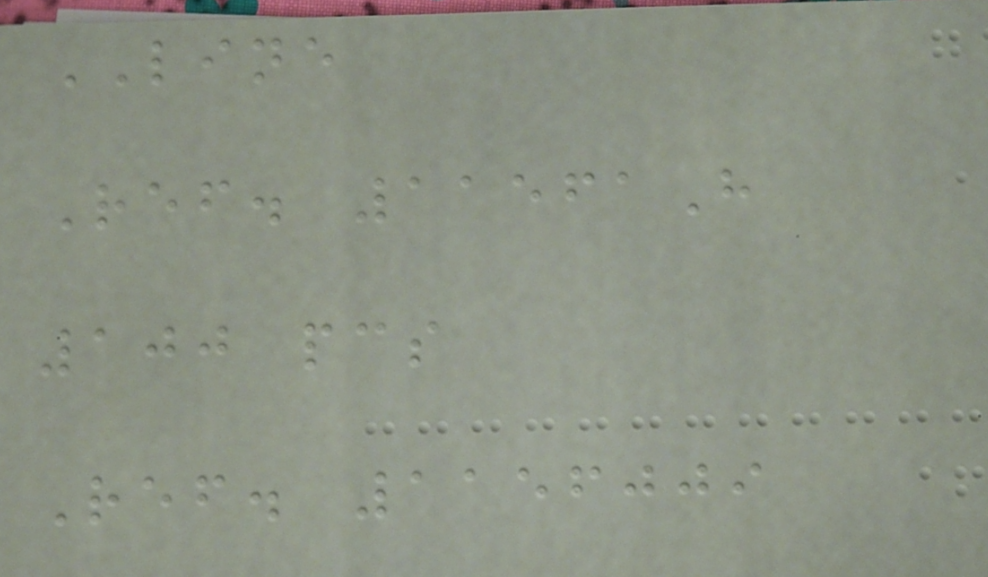LINE
Ref. 11561H
100 pcs
Ref. 1156009
